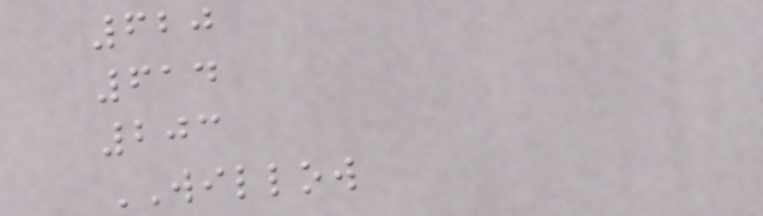620
614
203
WILLOW
